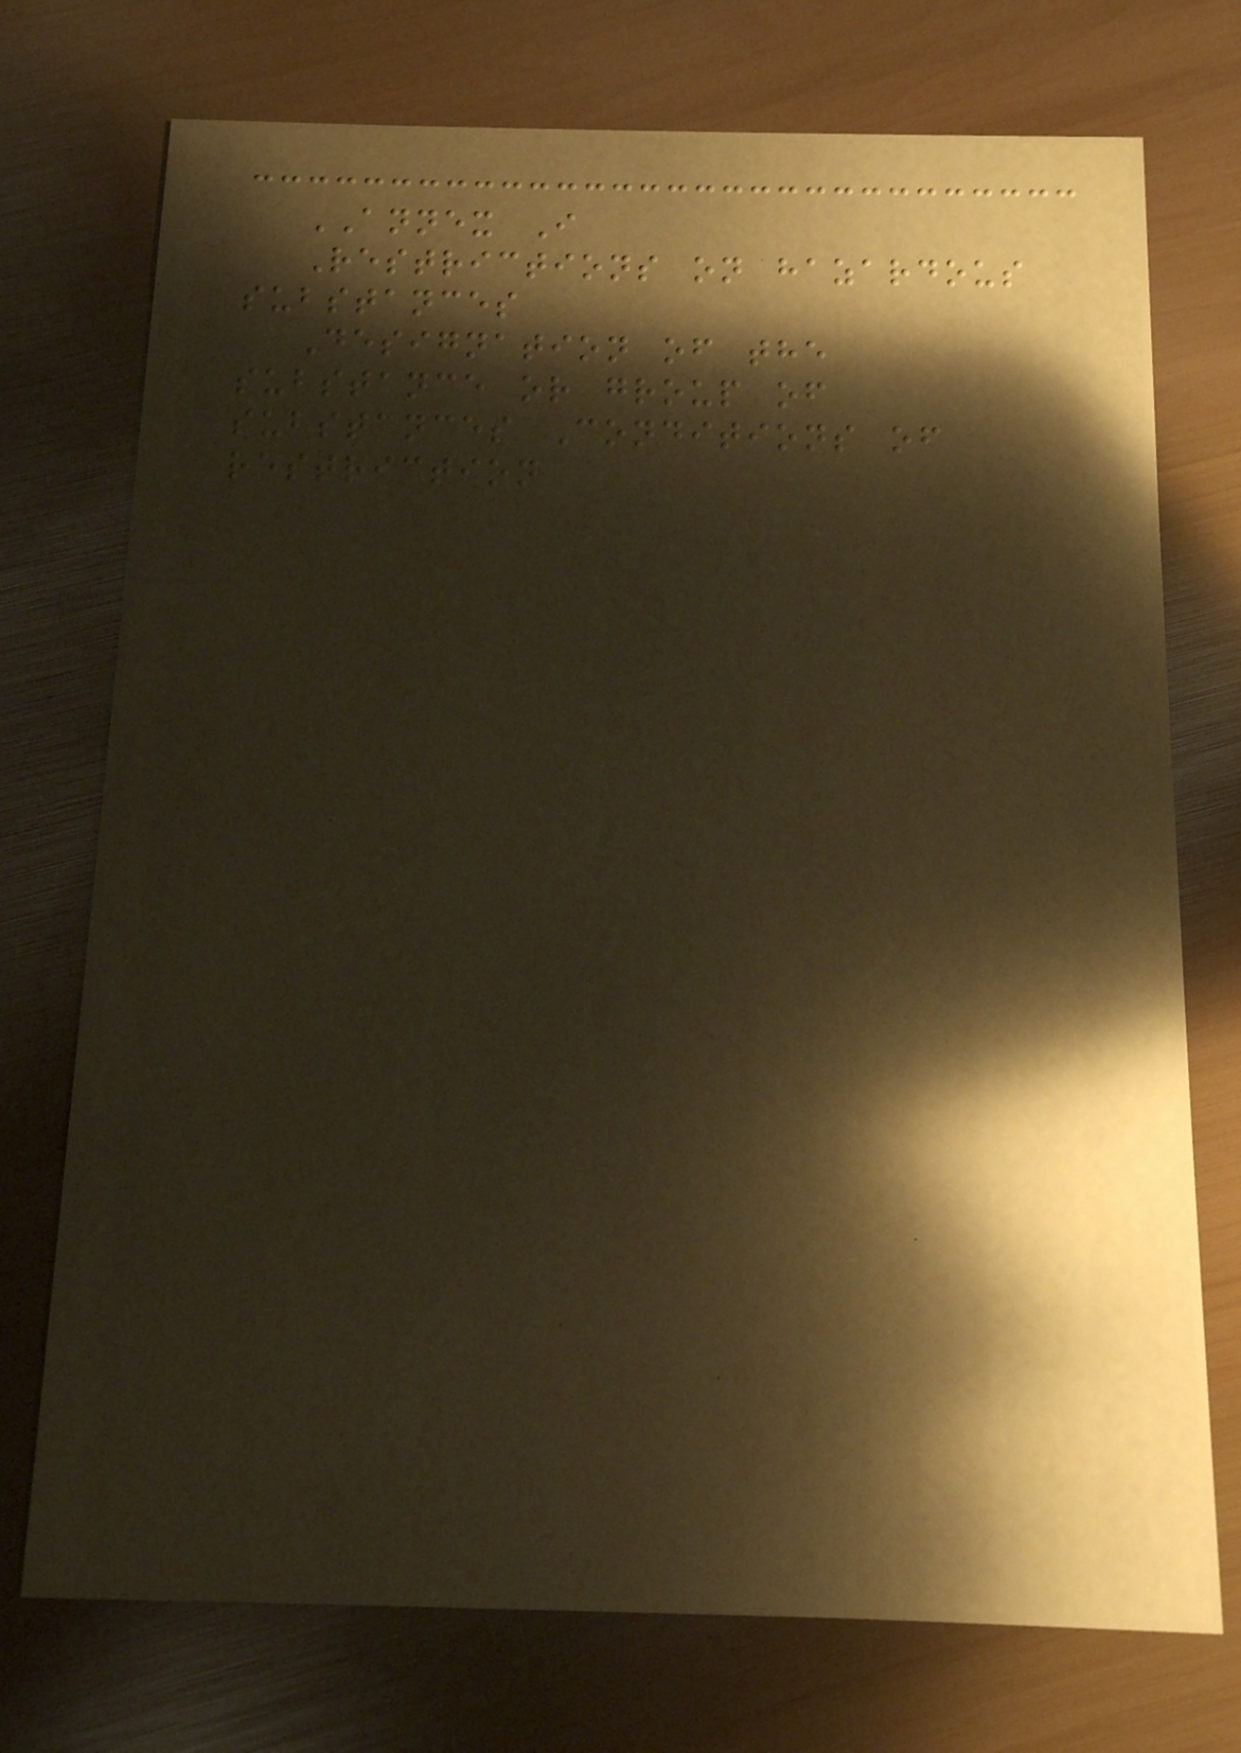ANNEX I
Restrictions on hazardous
substances
Designation of the
substance or group of
substances Conditions of
restriction
